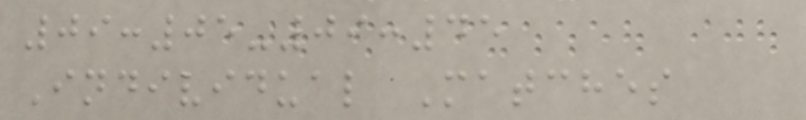09:05-09:45
Individual Matches
